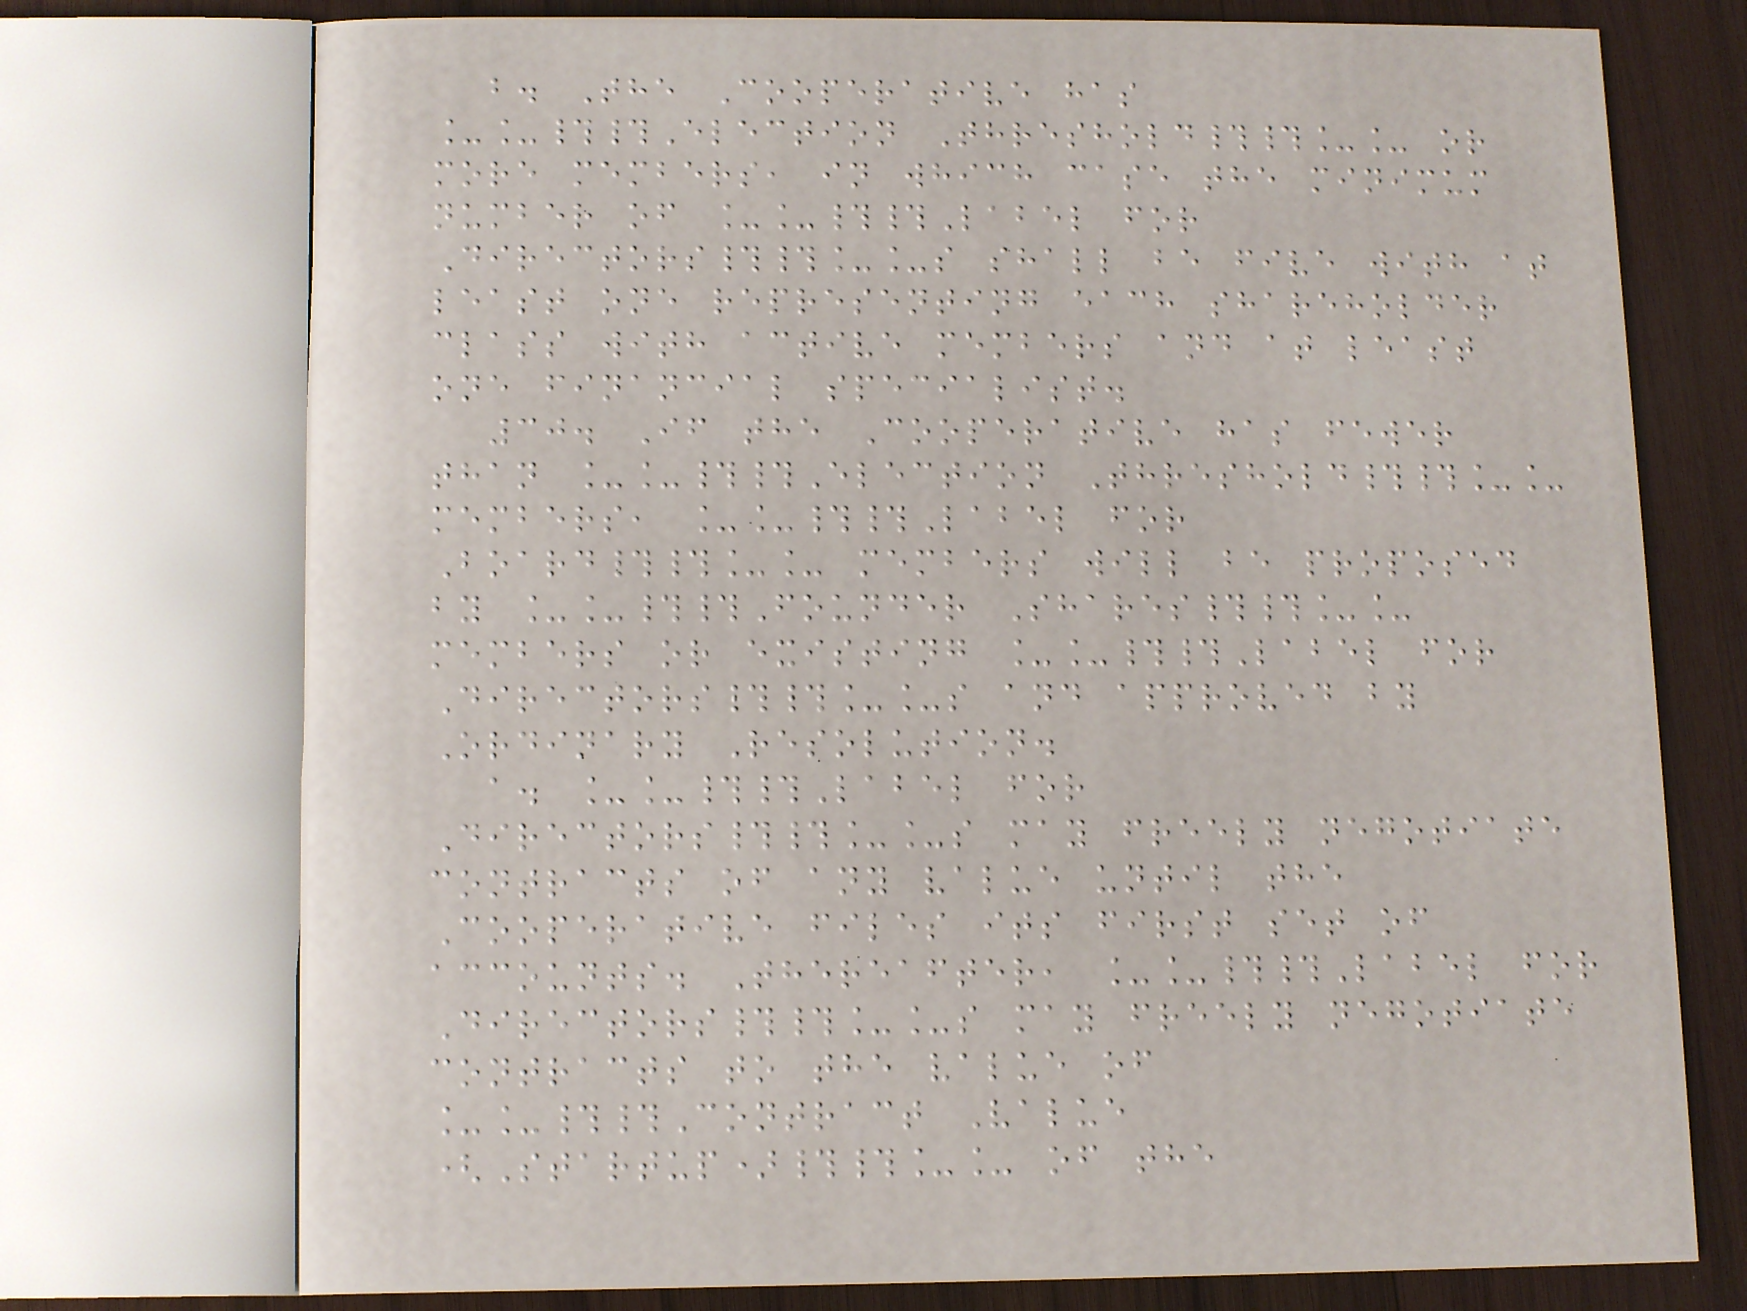b. The Cooperative has
__##Election Threshold##__ or
more members, in which case the minimum
number of __##Label for
Directors##__s shall be five with at
least one representing each shareholder
class with active members and at least
one financial specialist.
30. If the Cooperative has fewer
than __##Election Threshold##__
members, __##Label for
Board##__ members will be proposed
by __##Founder Shares##__
members or existing __##Label for
Directors##__s and approved by
Ordinary Resolution.
a. __##Label for
Directors##__s may freely negotiate
contracts of any value until the
Cooperative files its first set of
accounts. Thereafter, __##Label for
Directors##__s may freely negotiate
contracts to the value of
__##Contract Value
(Startup)##__ of the
